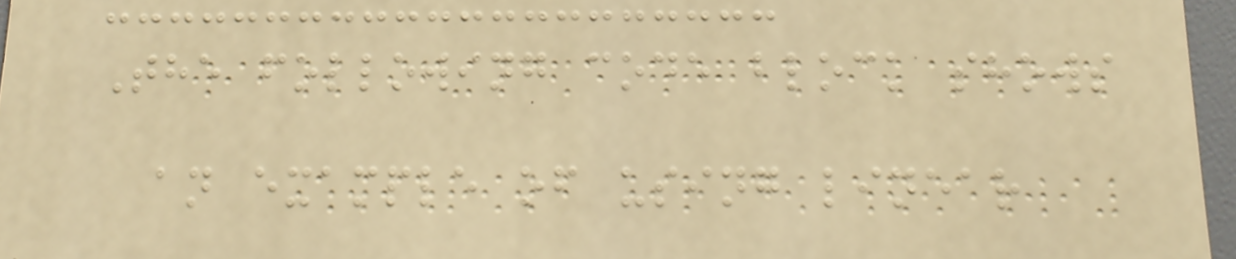The following code block shows
an example of using linear
